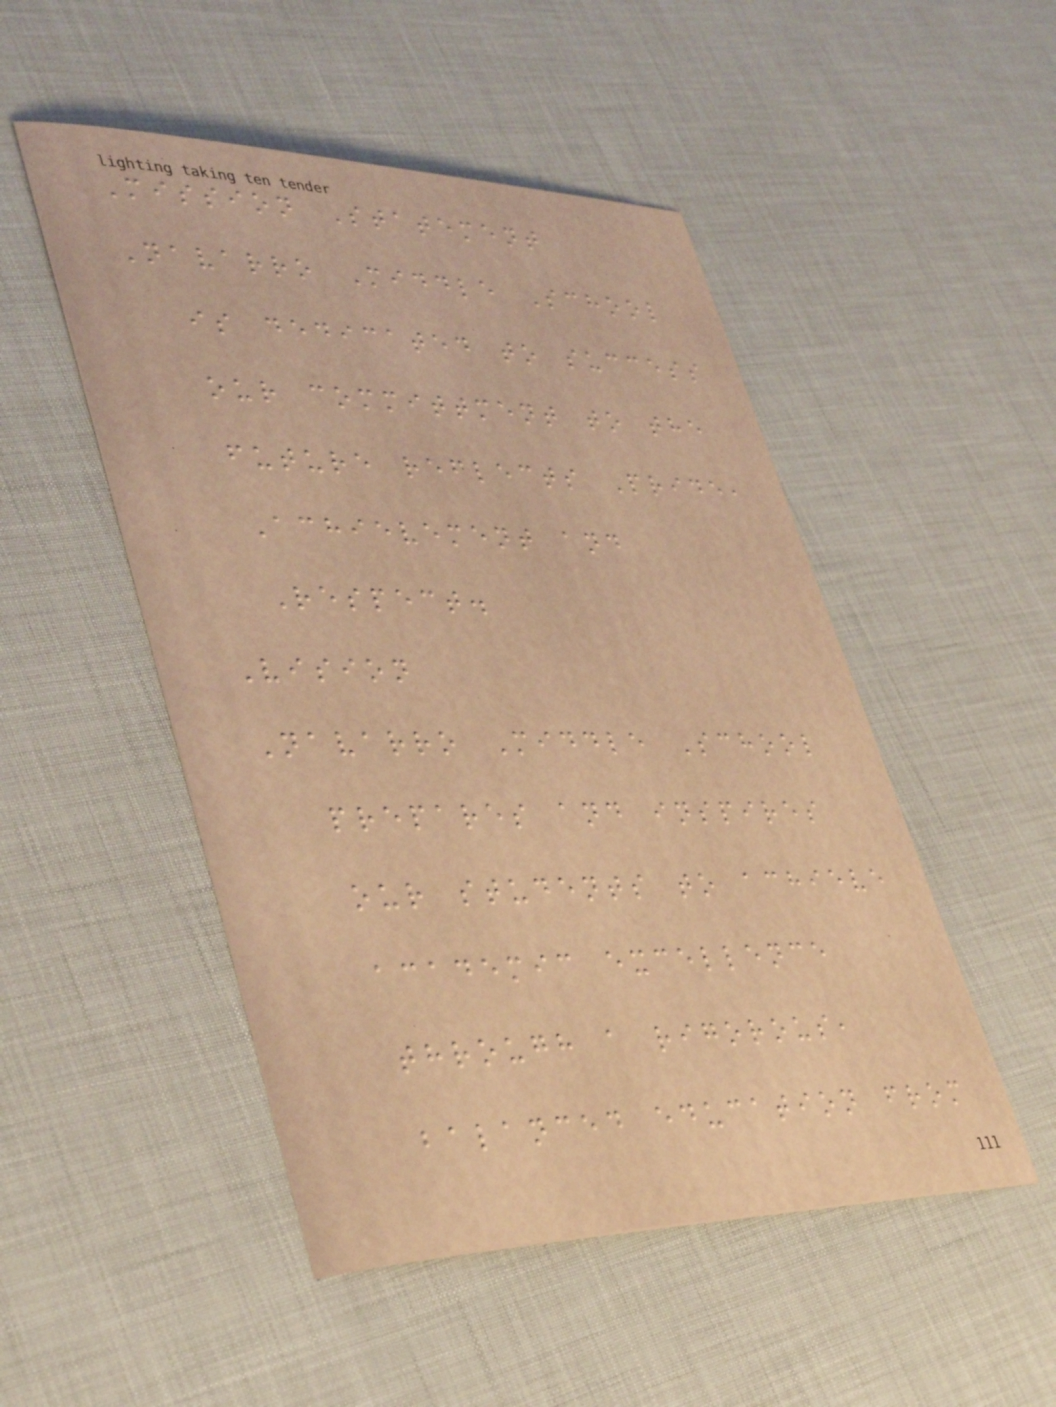Mission Statement
Navarro Middle School
is dedicated to success
our committment to the
future reflects Pride,
Achievement and
Respect.
Vision
Navarro Middle School
prepares and inspires
our students to achieve
academic excellence
through a rigorous,
balanced education from
